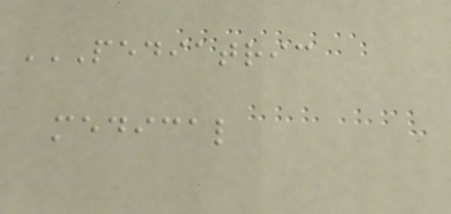PEDIATRIC
MEDICAL
